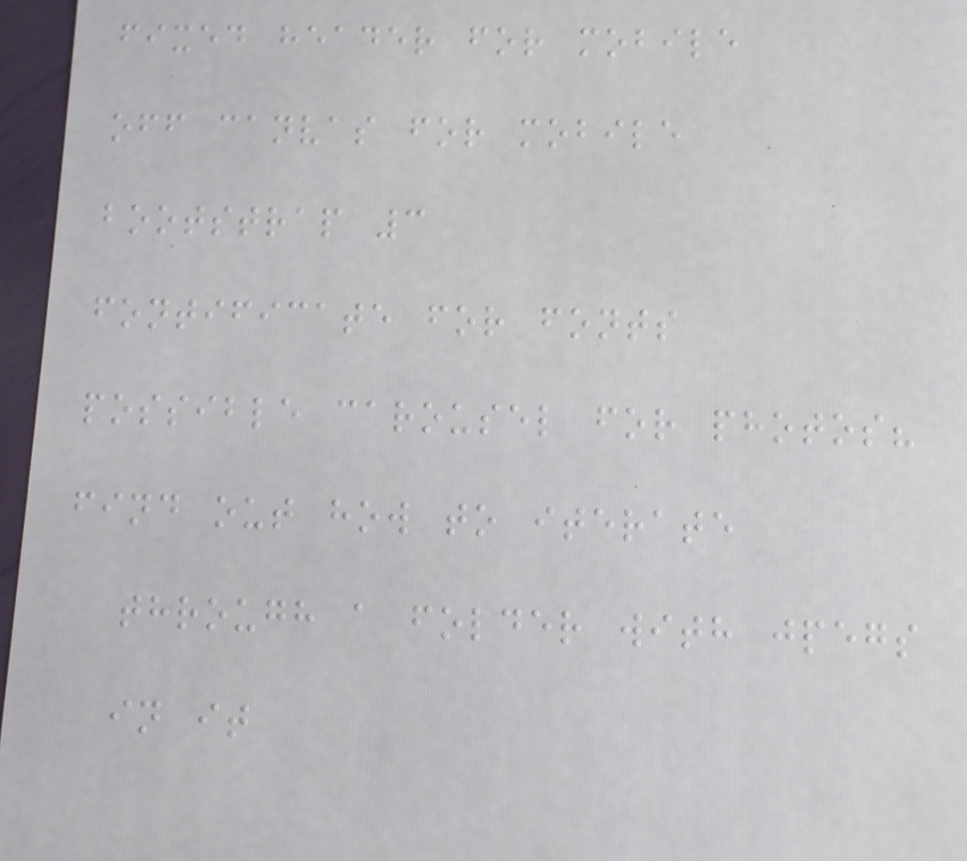fixed header for mobile
off canvas for mobile
bootstrap 3
fontificate for fonts
possible carousel for photos?
find out how to iterate
through a folder with jpegs
in it
